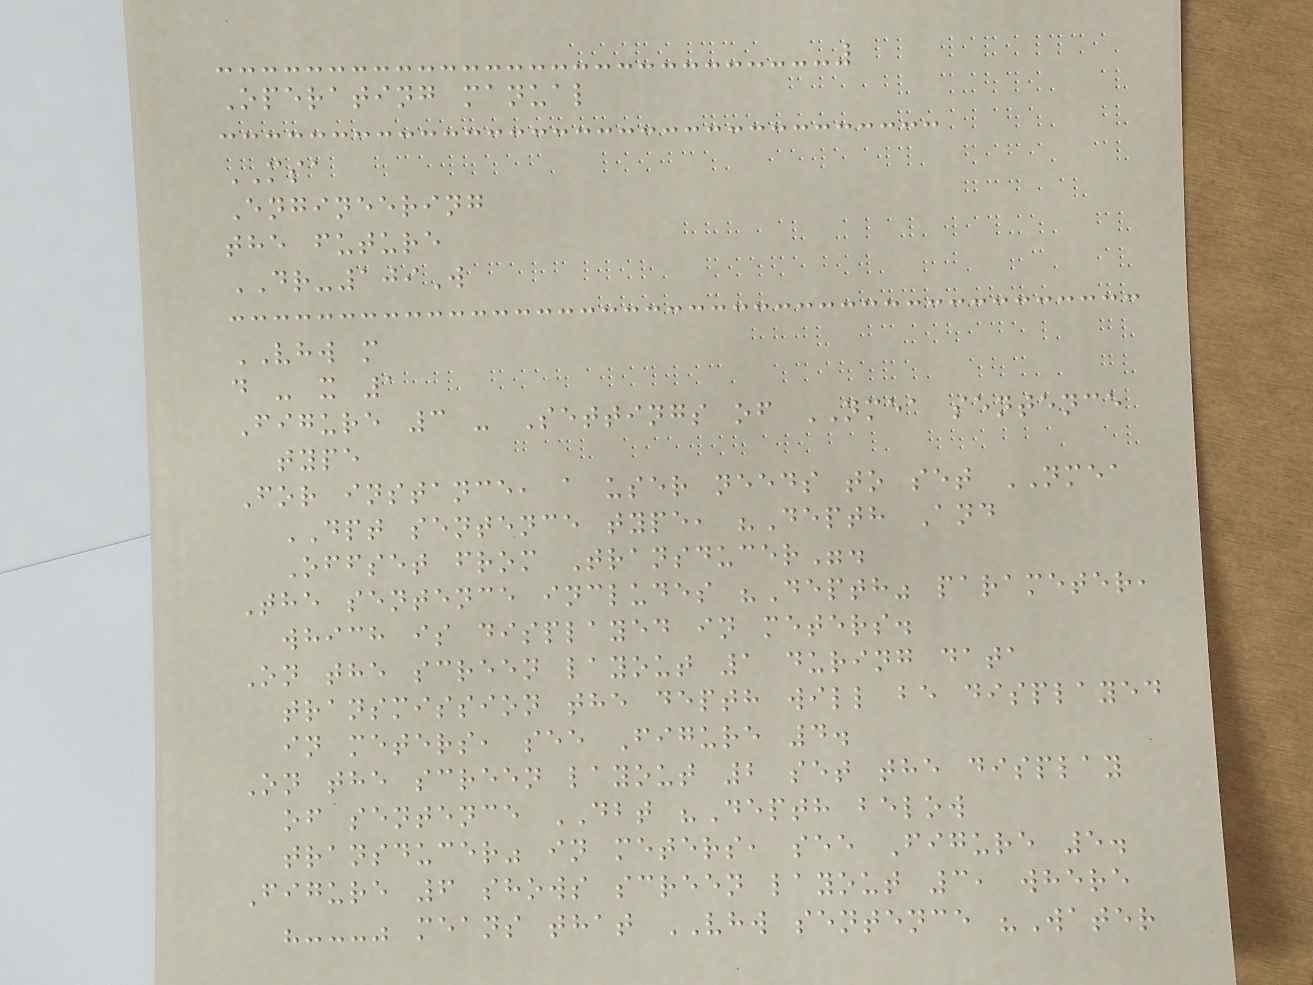Operating manual
MSA
Engineering
the future
DR-109W
VHW m
d - x 1
Figure 3 - Settings of NMEA sentence
type
For instance, a user needs to set NMEA
DPT sentence type, "Depth And
Offset from Transducer".
The sentence includes "Depth" parameter,
which is displayed in meters.
On the screen layout 1 during data
transmission the depth will be displayed
in meters, see Figure 4.
On the screen layout 2 set the display
of sentence DBT "Depth below
transducer" in meters, see Figure 5.
Figure 6 shows screen layout 3, where
"---" means that VHW sentence "Water
